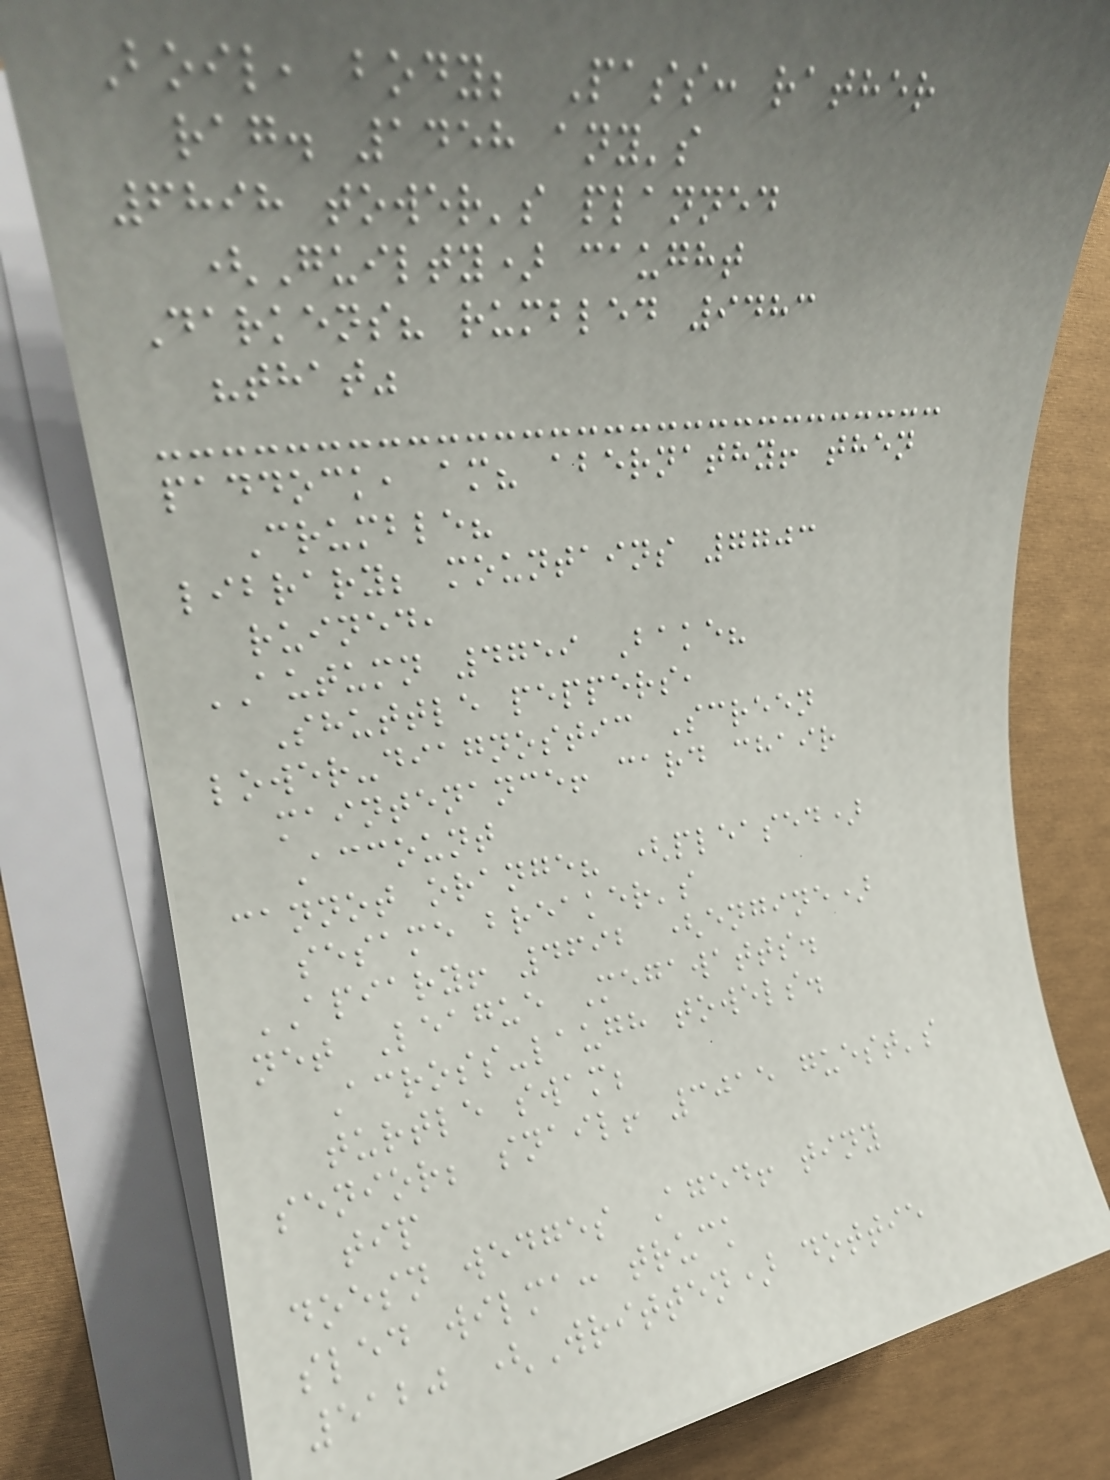Boil, body; Pass: rather
rag. 1458 any's
6898 tower's planned
(Guilty) caught
Darkens? rumbled 9483
"that"
paddock, am? abernathy! then
Crumble?
library; mountains 7703
ruined,
AUTUMN 4759 Bake?
Shuttle peppers,
lower-diagnostic Screen
maintenance! card chair
Account
cannot orange? (pleased)
sesame breaker's
APIARY! 4692 (engine)
net League Megawatts.
Across-laugh towels.
turtle swam;
senior; snail! 3015 guest's
tip
doesn wedges Aged! tiny
sled wilma: truck
5120 (Written) dottie
